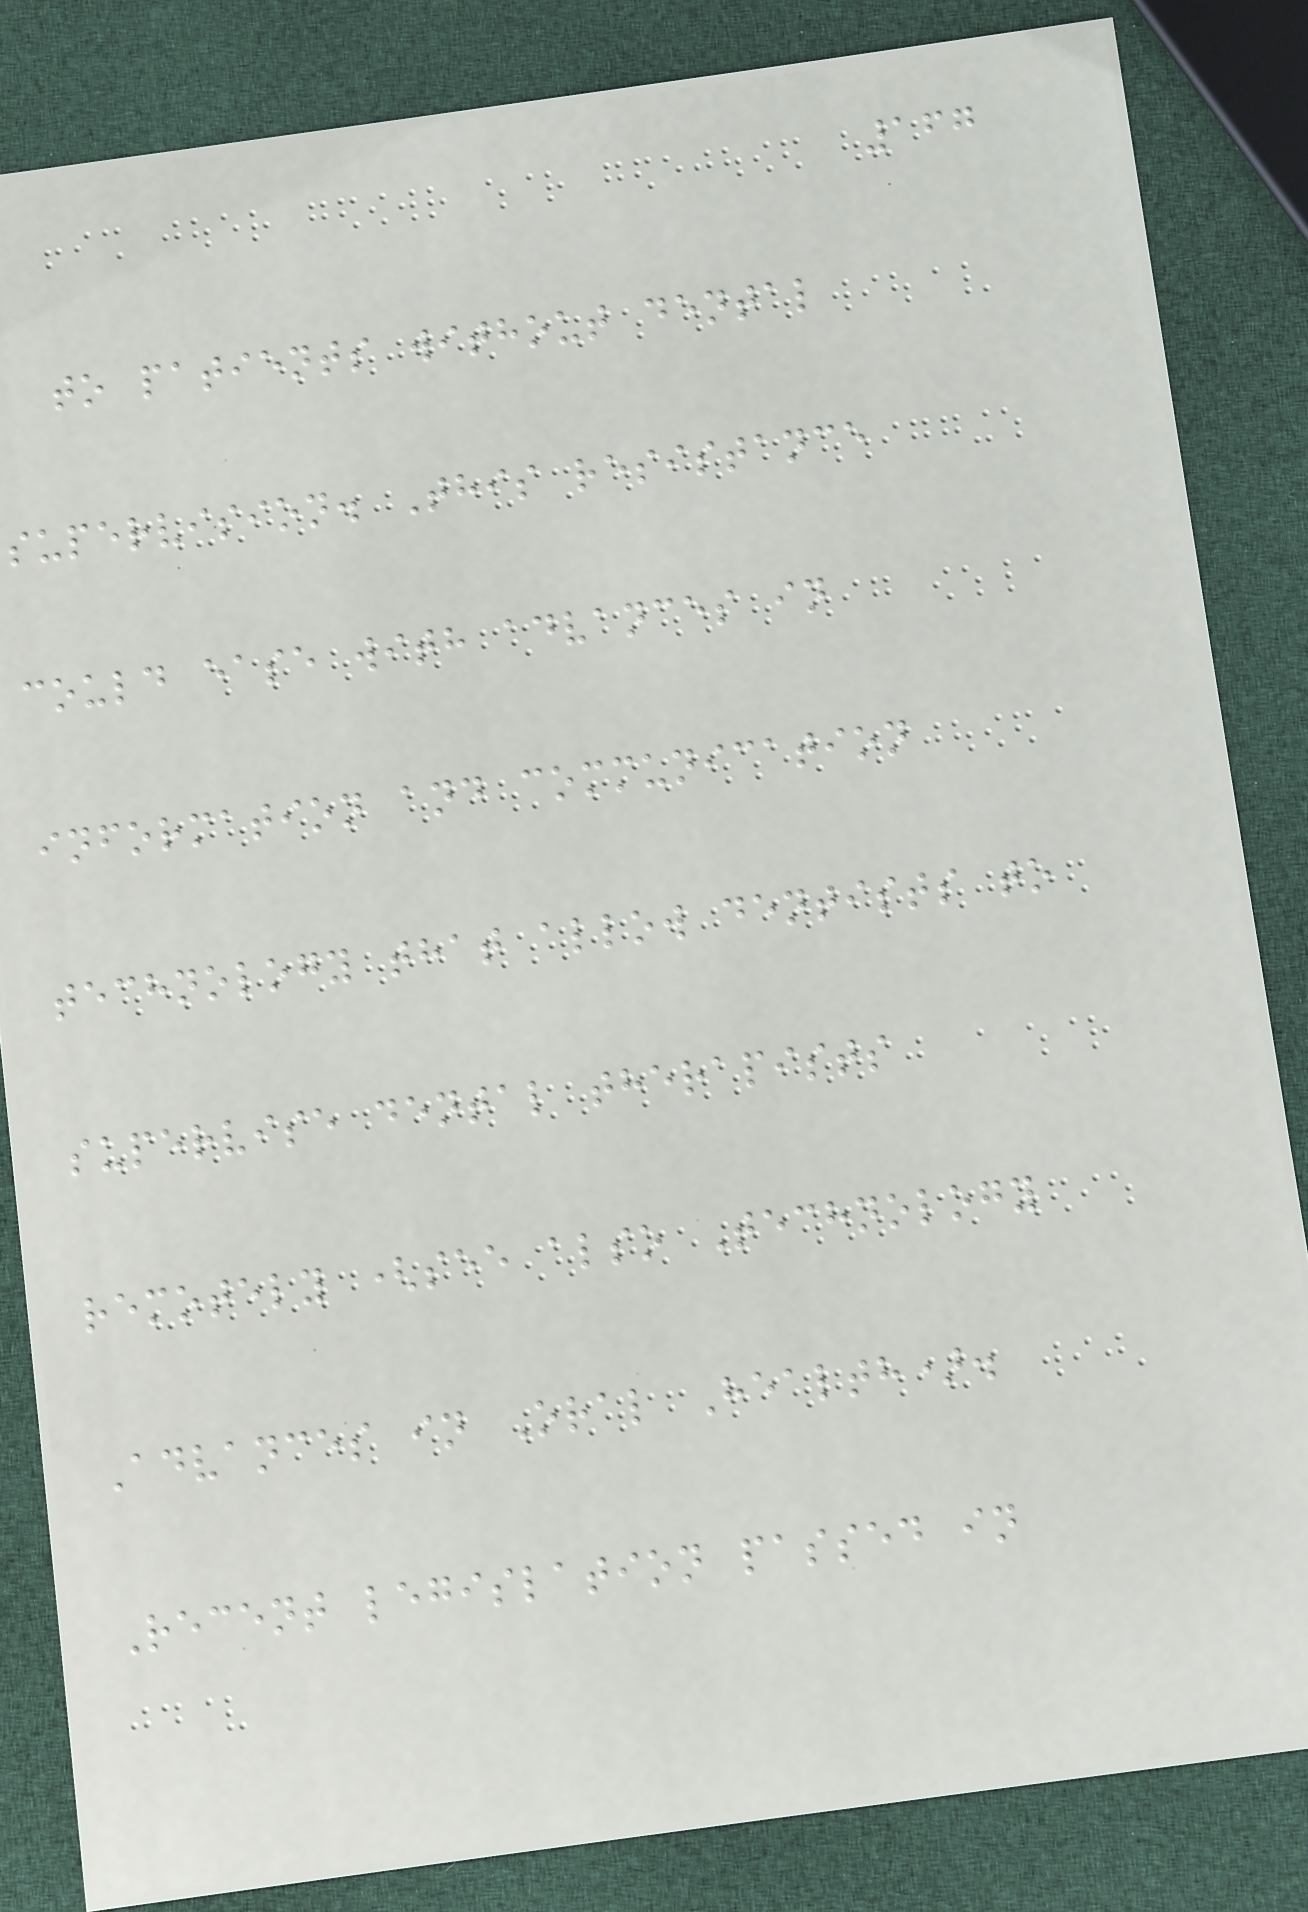167
to patients without dental
supervision. This resistance
could ease with advances in
information and communication
technology that allow dentists to
supervise dental therapists
remotely (see also Technology
Advances in Oral Health).
Recent legislation passed in
